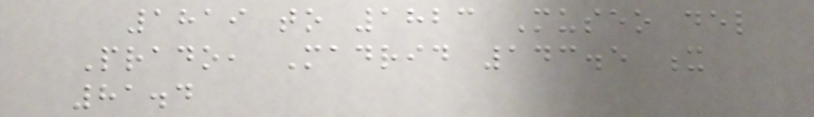1819 to 1823 Museo del
Prado, Madrid 143.5 x
81.4
